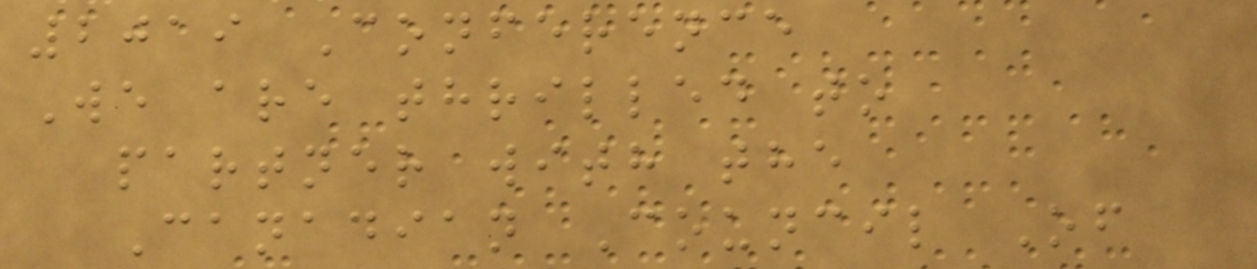2019 Conference
We are thrilled to
partner with the
Canadian Council Of
